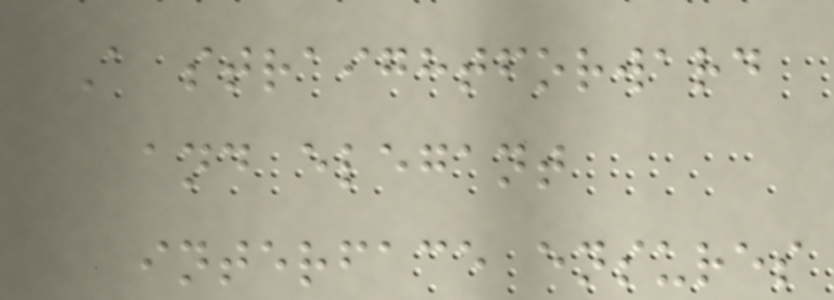A straightforward
and elegant
interface ensures
